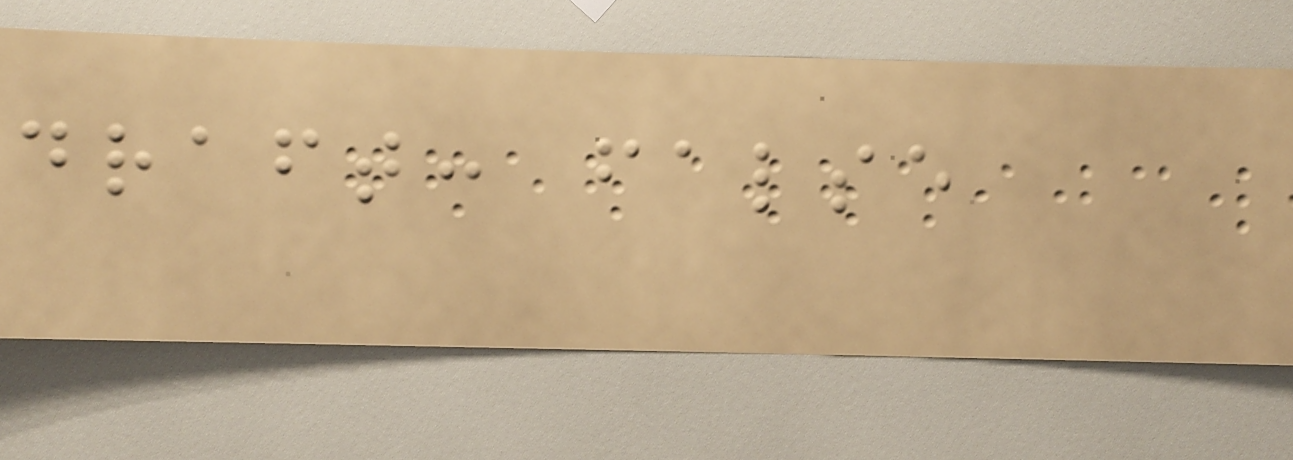draft: false
